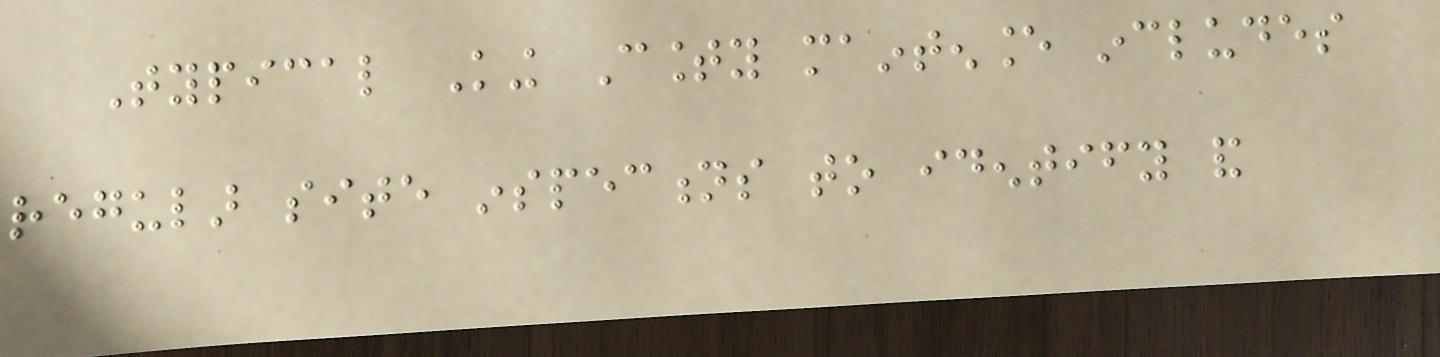Typical King County maintenance includes
regular site inspections to identify and
